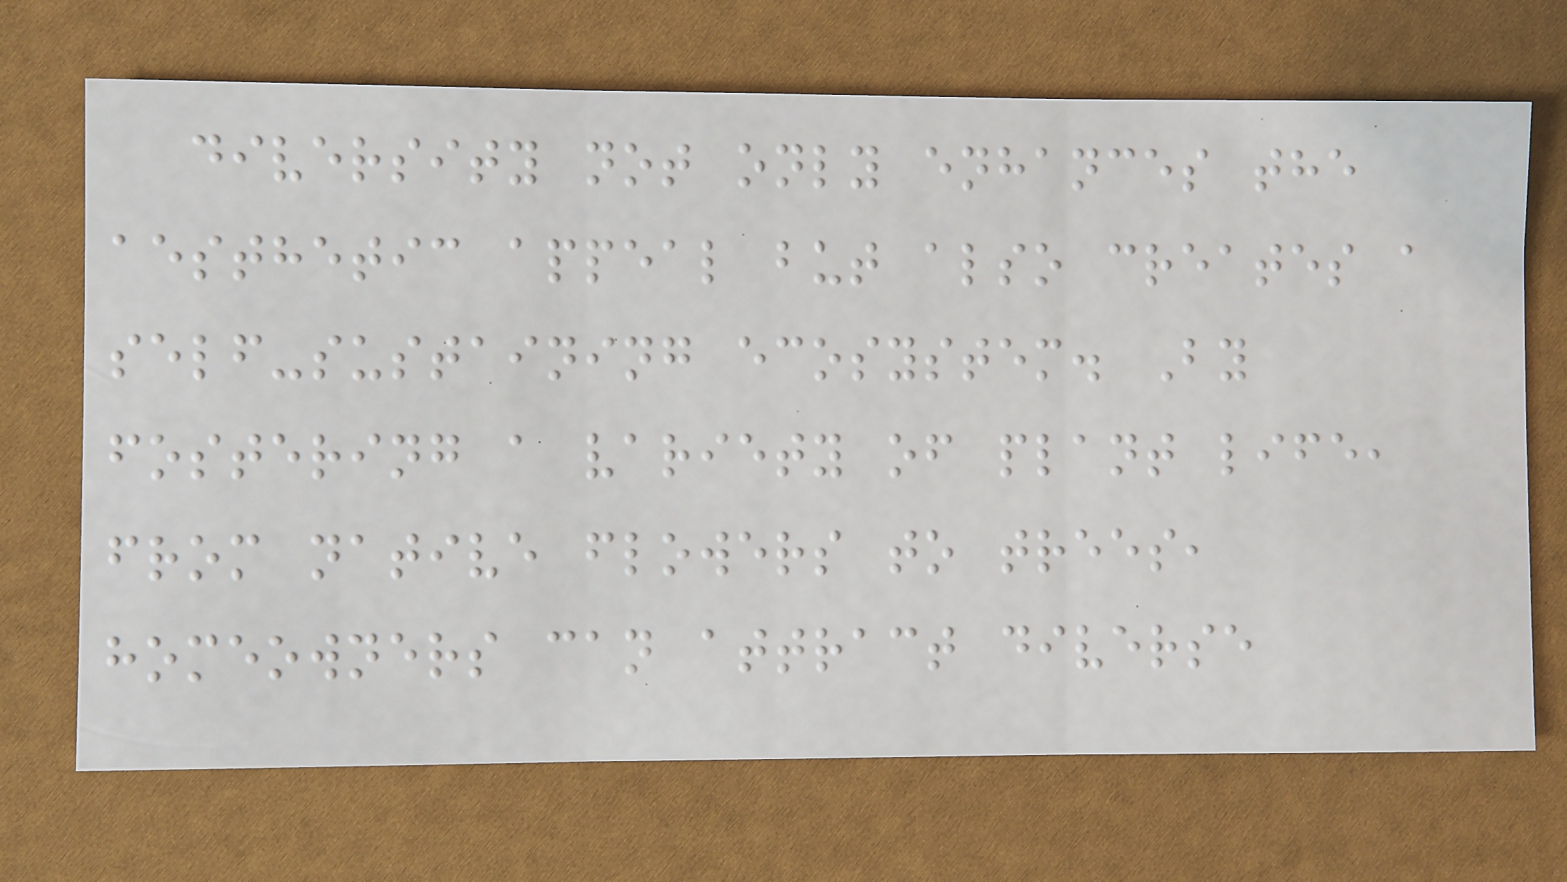diversity not only enhances the
aesthetic appeal but also creates a
self-sustaining ecosystem. By
fostering a variety of plant life,
from native flowers to trees,
homeowners can attract diverse
